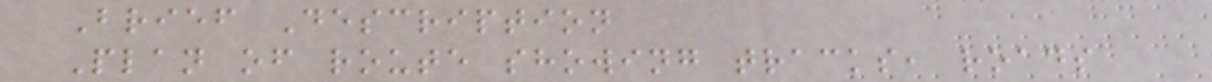Brief Description
Plan of route showing tracks, roads
